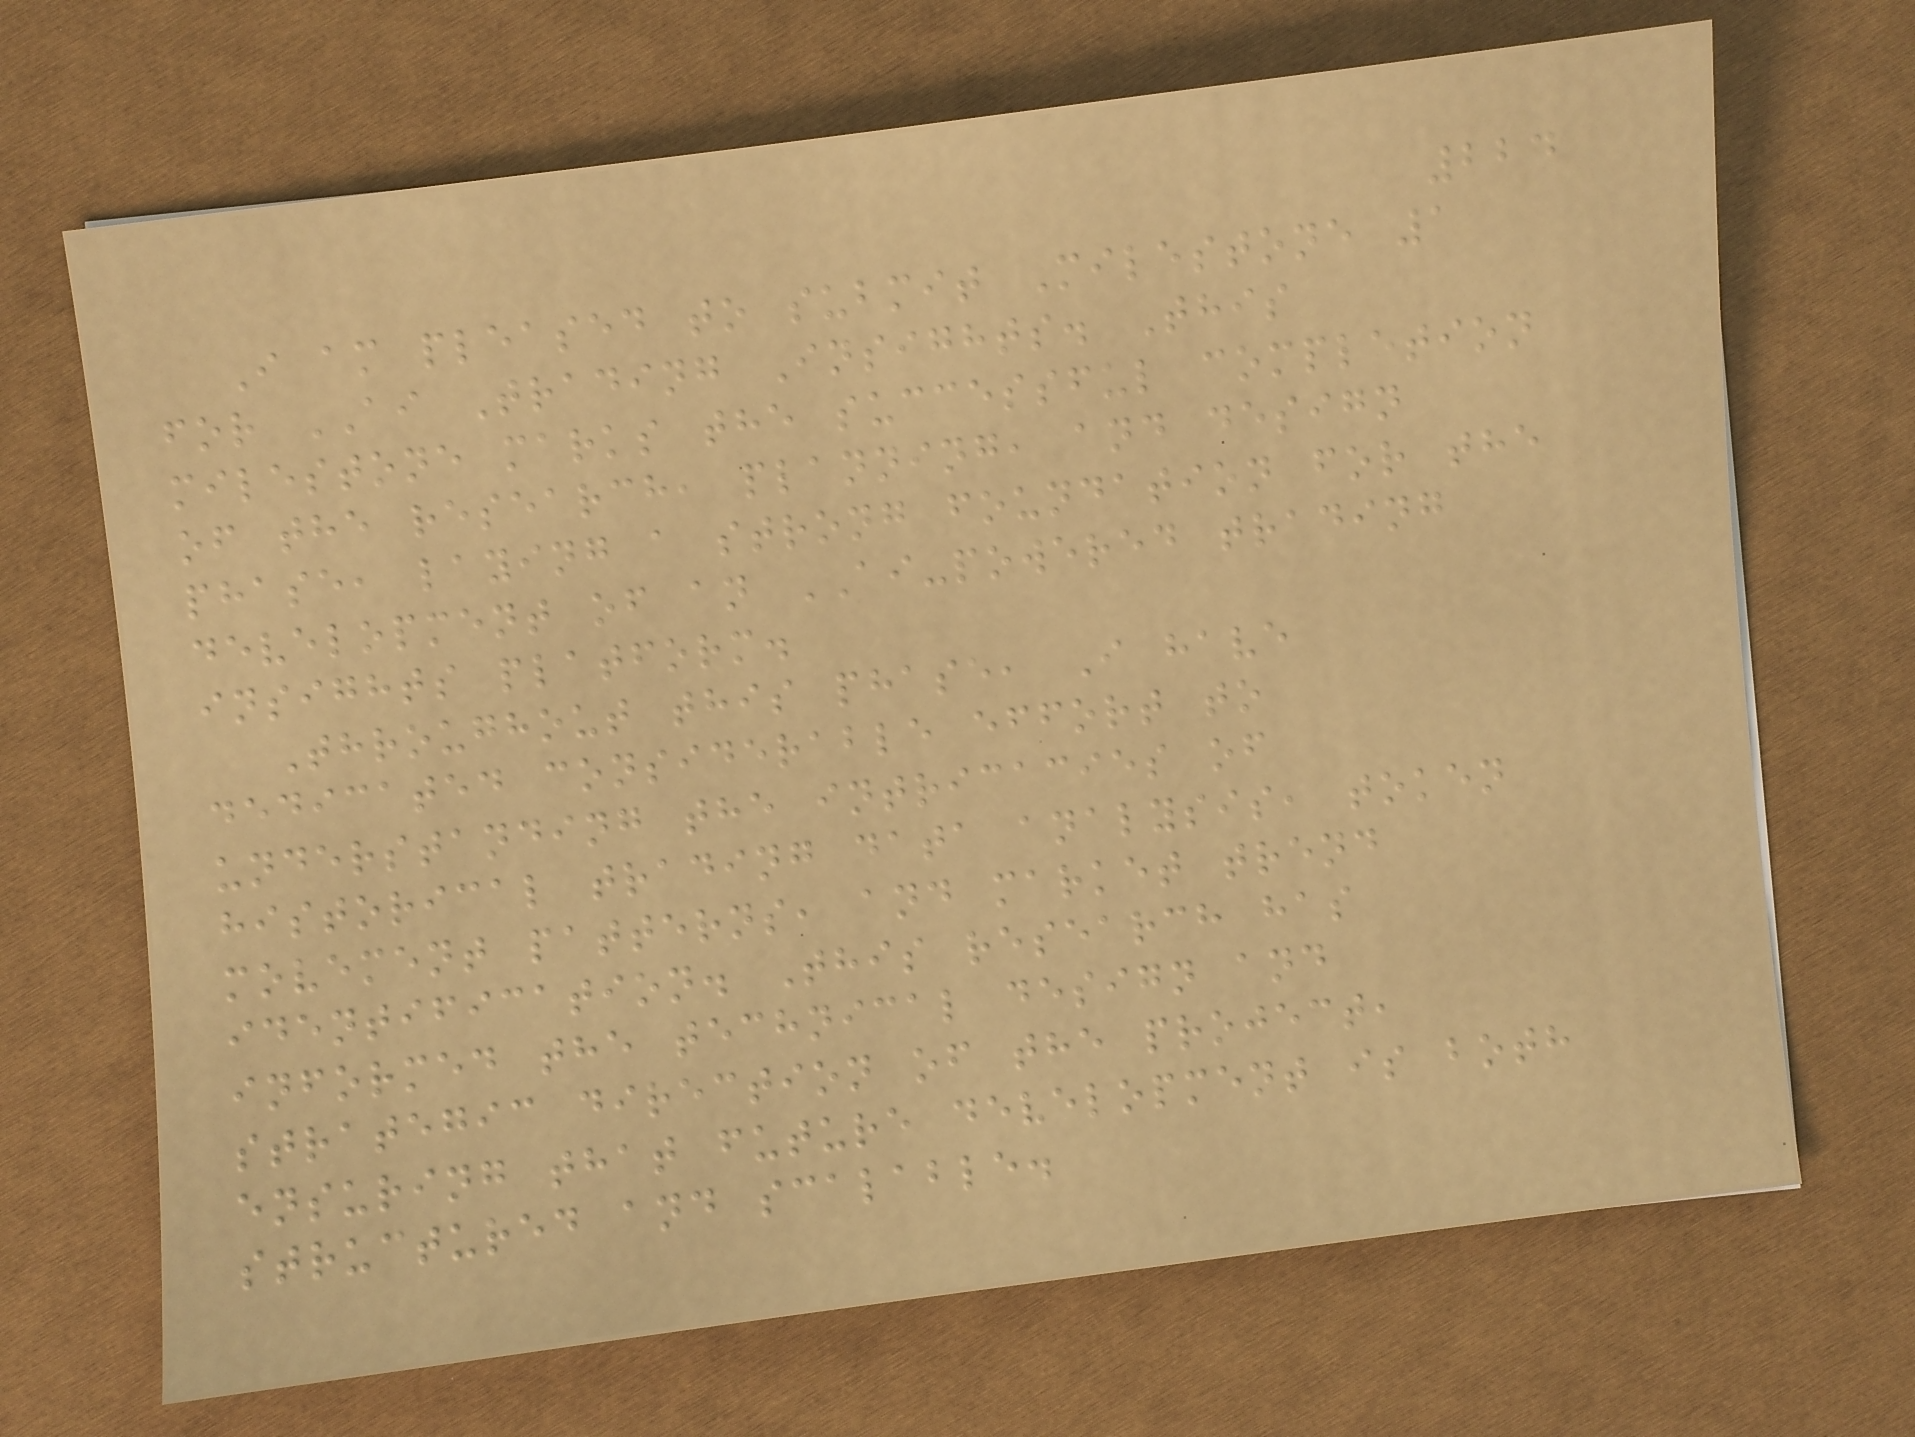224
I am pleased to submit Milestone 1
for AI Trading Insights. This
milestone marks the successful completion
of the research, planning, and design
phase, laying a strong foundation for the
development of an AI-powered trading
insights platform.
Throughout this phase, I have
dedicated considerable effort to
understanding the intricacies of
historical trading data analysis, token
movement patterns, and market trend
identification. This research has
informed the technical design and
strategic direction of the project,
ensuring that future development is both
structured and scalable.
